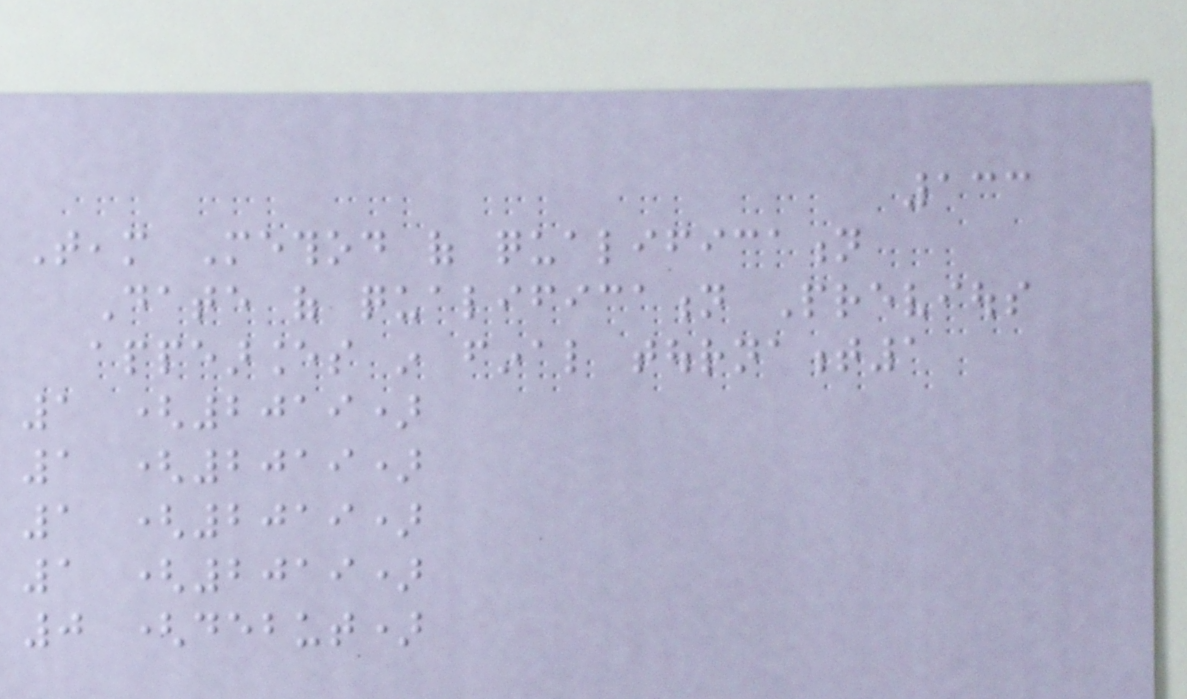133
Team Method of qualification
Date of qualification Previous
appearances in final tournament1
1 (2019)
1 (2019)
1 (2019)
1 (2019)
0 (debut)
